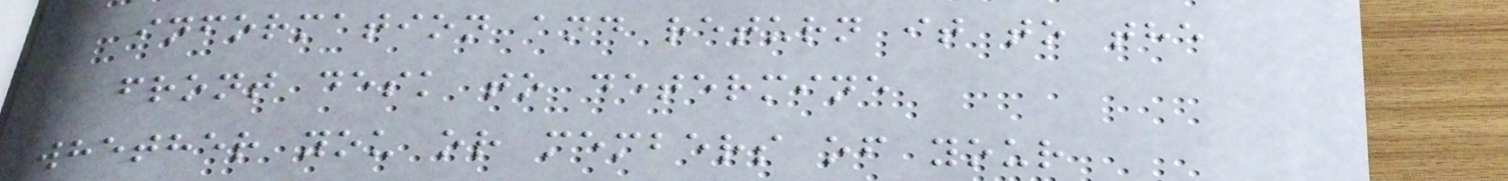information and return it to the
front desk to determine
whether you or members of your
